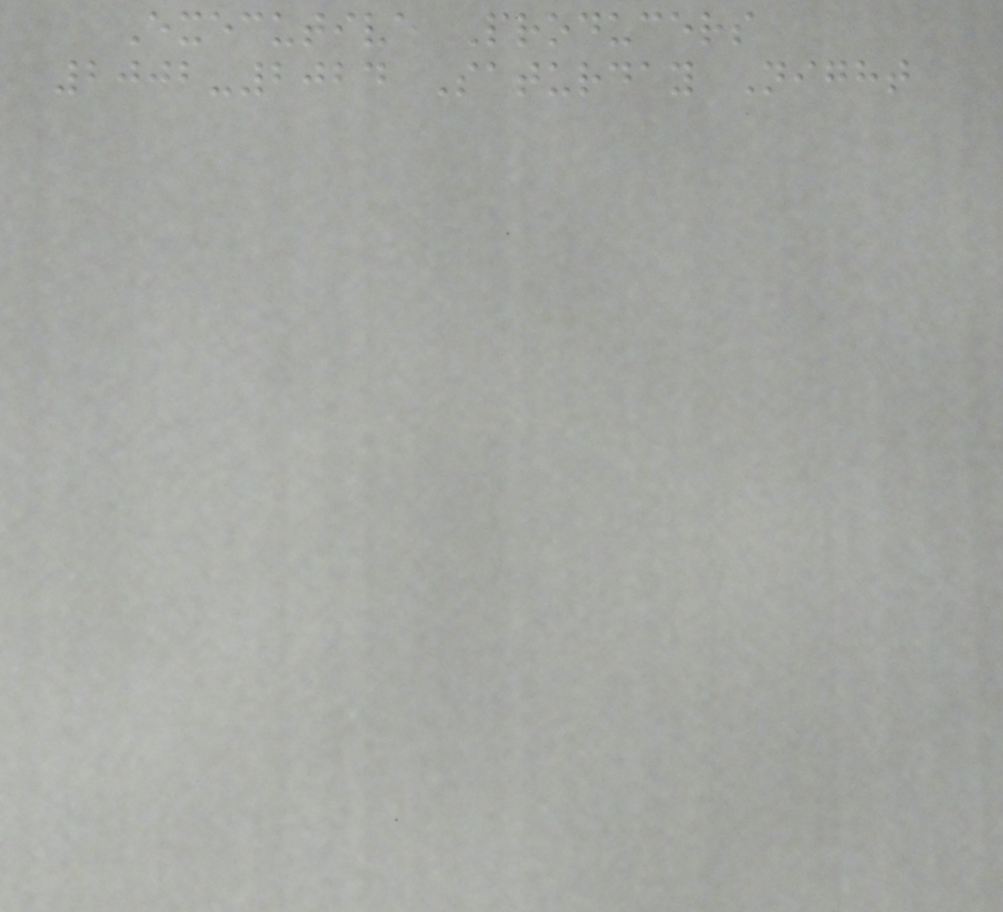Executive Producers
2002-2024 Saturday Night
